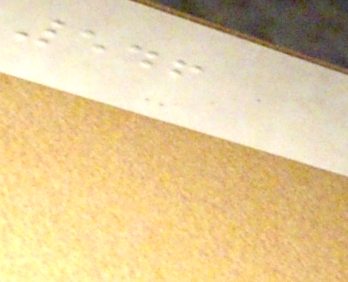546
